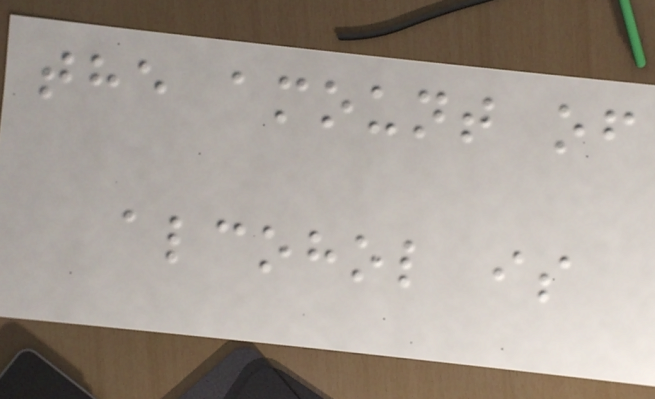the amount of
alcohol is
